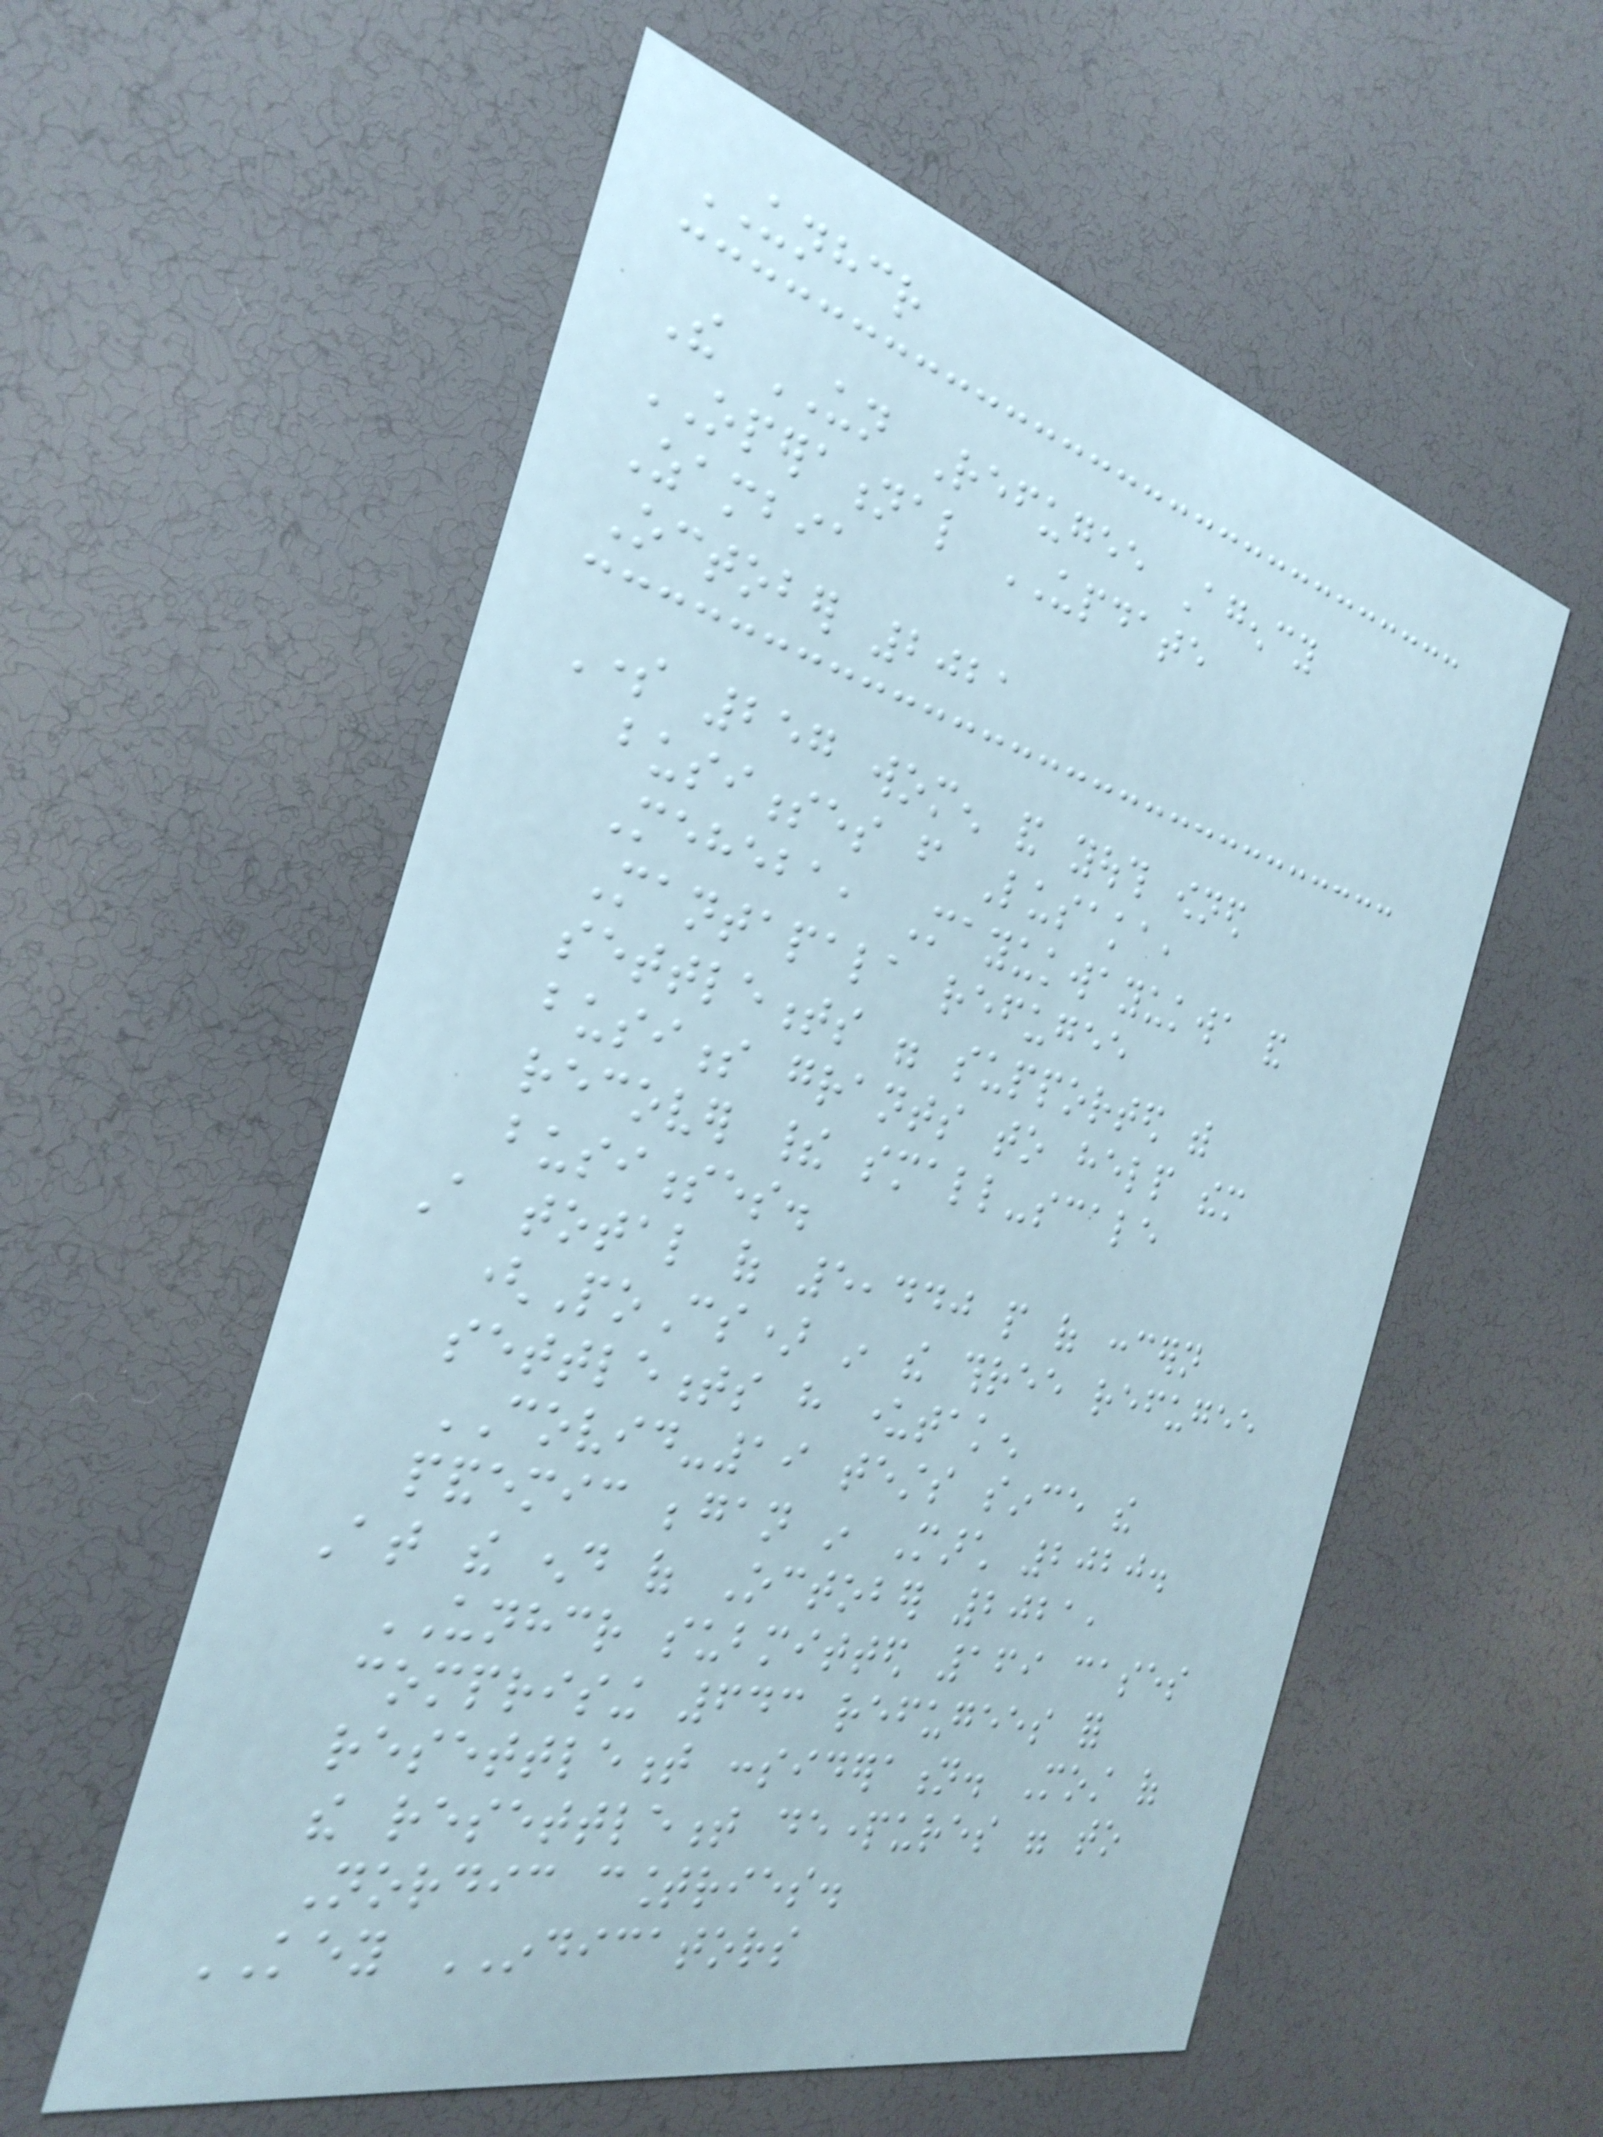UNHCR
The UN Refugee Agency
OPERATIONAL UPDATE
Zambia
October 2021
Some 257 women and youth owned
businesses from Lusaka,
Meheba, Mayukwayukwa and
Mantapala refugee
settlements were supported with
business grants to help them
recover their small-scale
businesses.
A total of 5,440 people of concern
(PoCs) in the three refugee
settlements have undertaken
COVID-19 tests since the
pandemic began in March 2020.
At the end of October 2021,
UNHCR submitted 169 cases
comprising 643 refugees for
resettlement consideration. Most of
the resettlement departures were to
Nordic countries.
KEY INDICATORS
